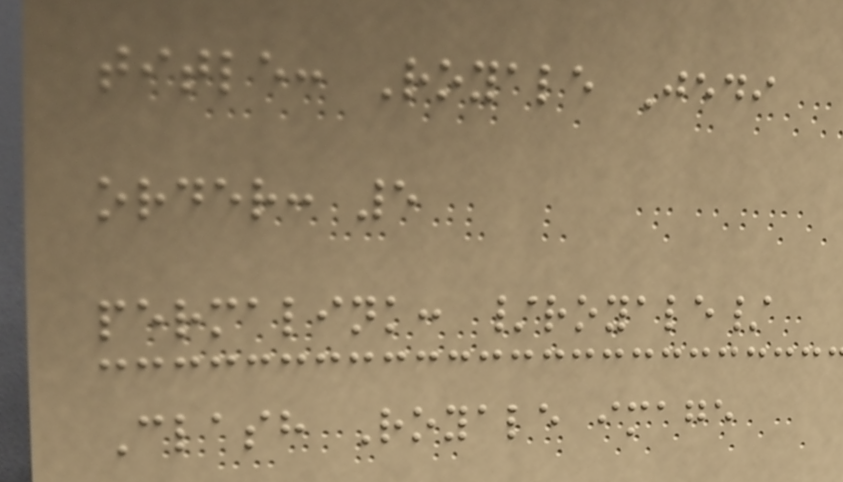title: Royale Jedi
order: 5
permalink: /royale/
Clash Royale image
